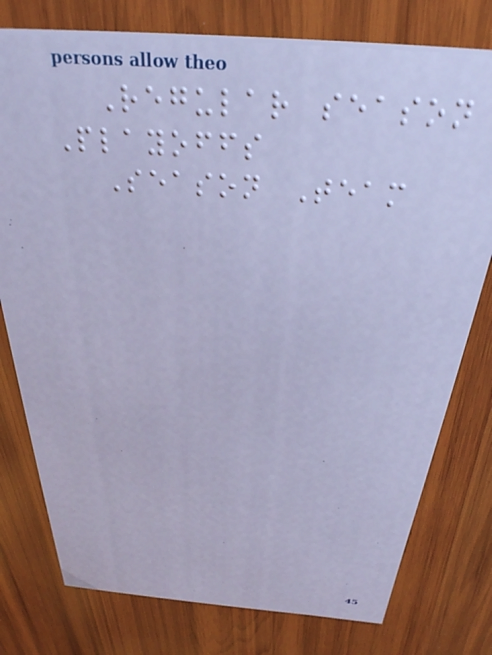Regular season
Playoffs
Season Team
